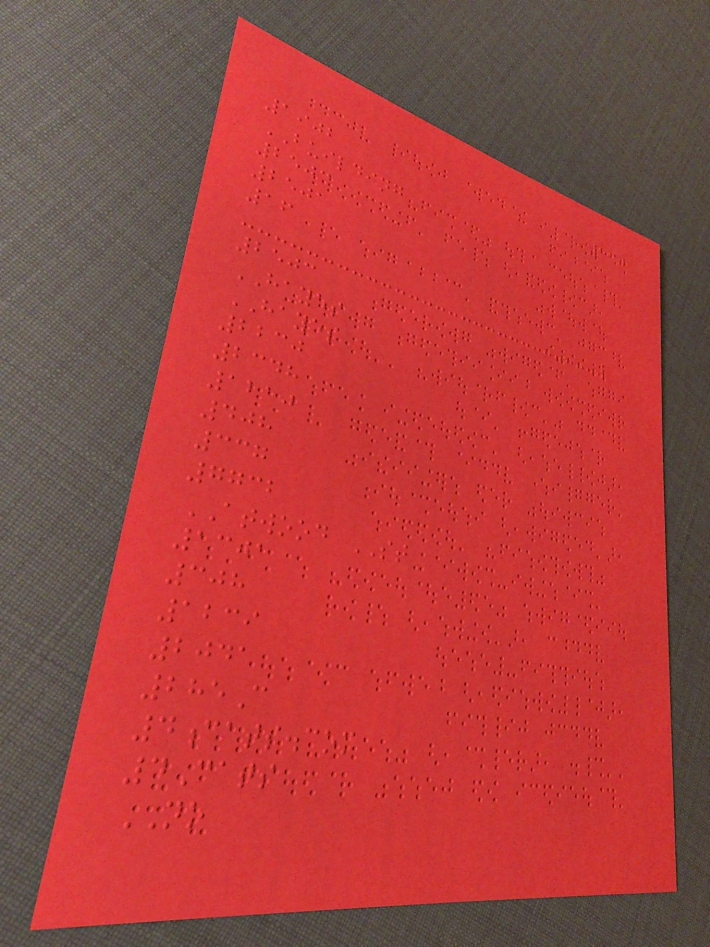130
1902
BUILDING
2503
2501
16
2503
HAYES
HAYES
2230
2348
1210
408
337
7732
ATWOOD ST
1301
308
1239
2041
285C
4cats.com
4Cats
NO
